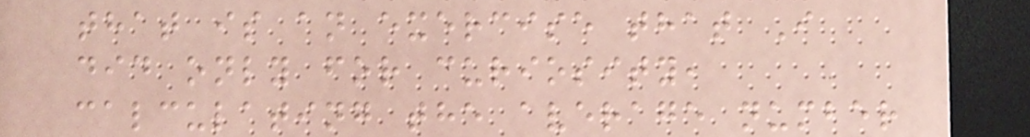that is an exercise that I
did only for curiosity,
calculating the average number
